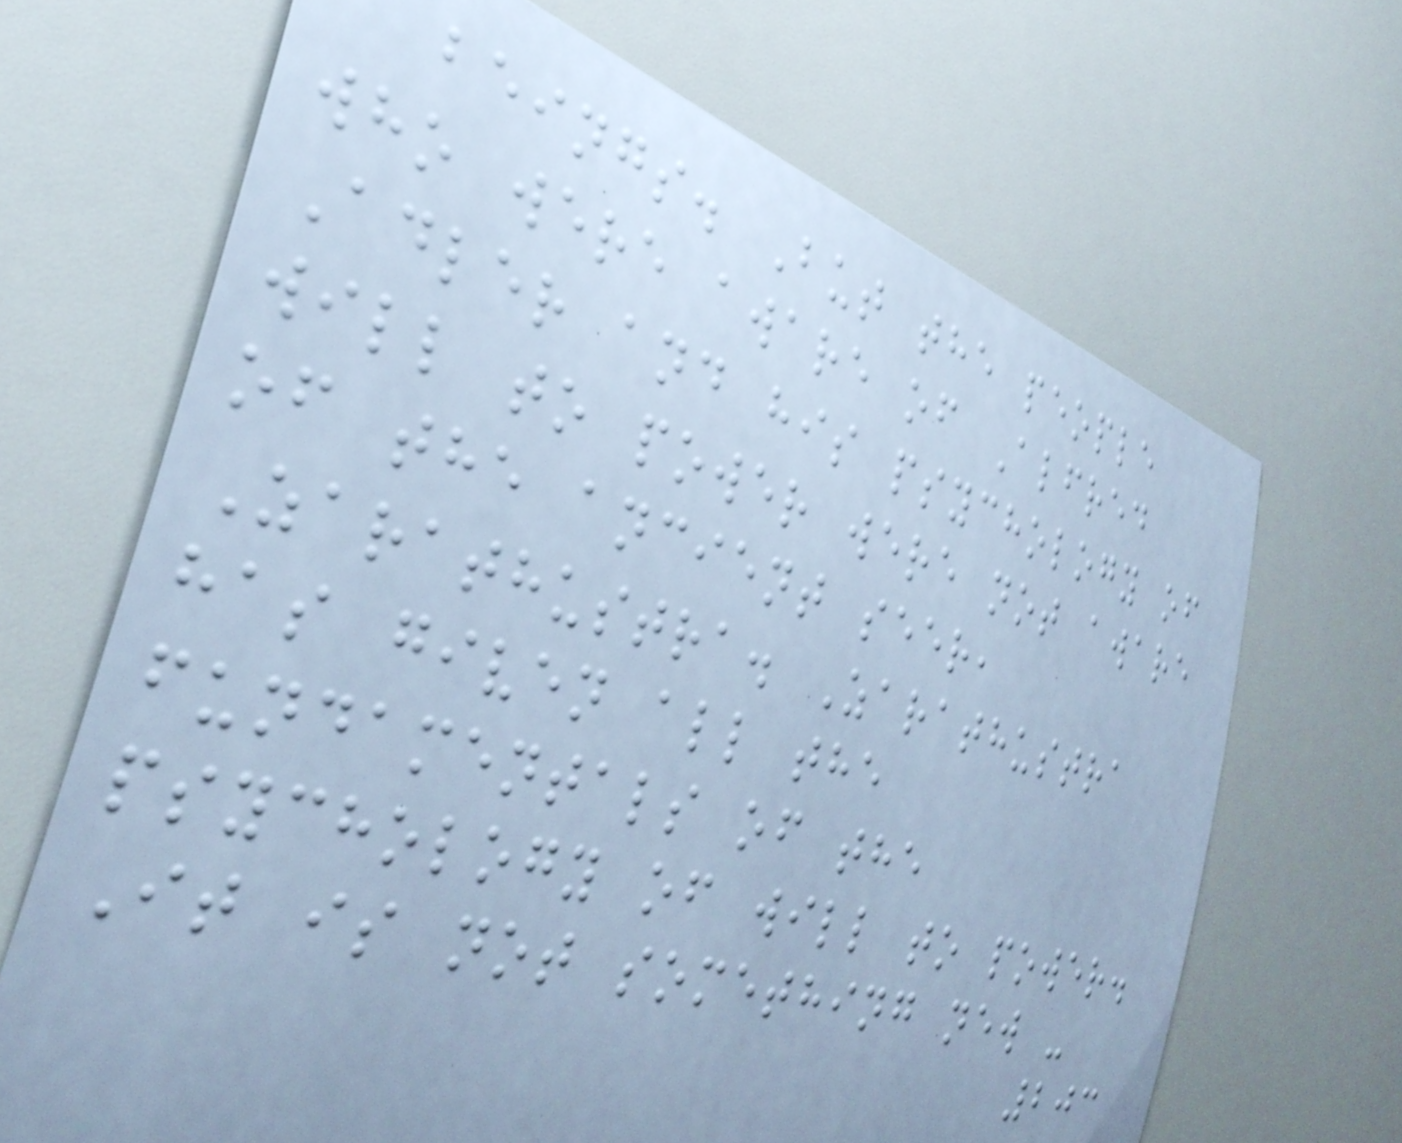beings. But the people
who were aware of Alfred
Adler and his psychology of
will to power were not aware
of the ancient seer,
Zarathustra. Zarathustra
has given all the
fundamentals of the
psychology of will to power.
It is not something new -
203
